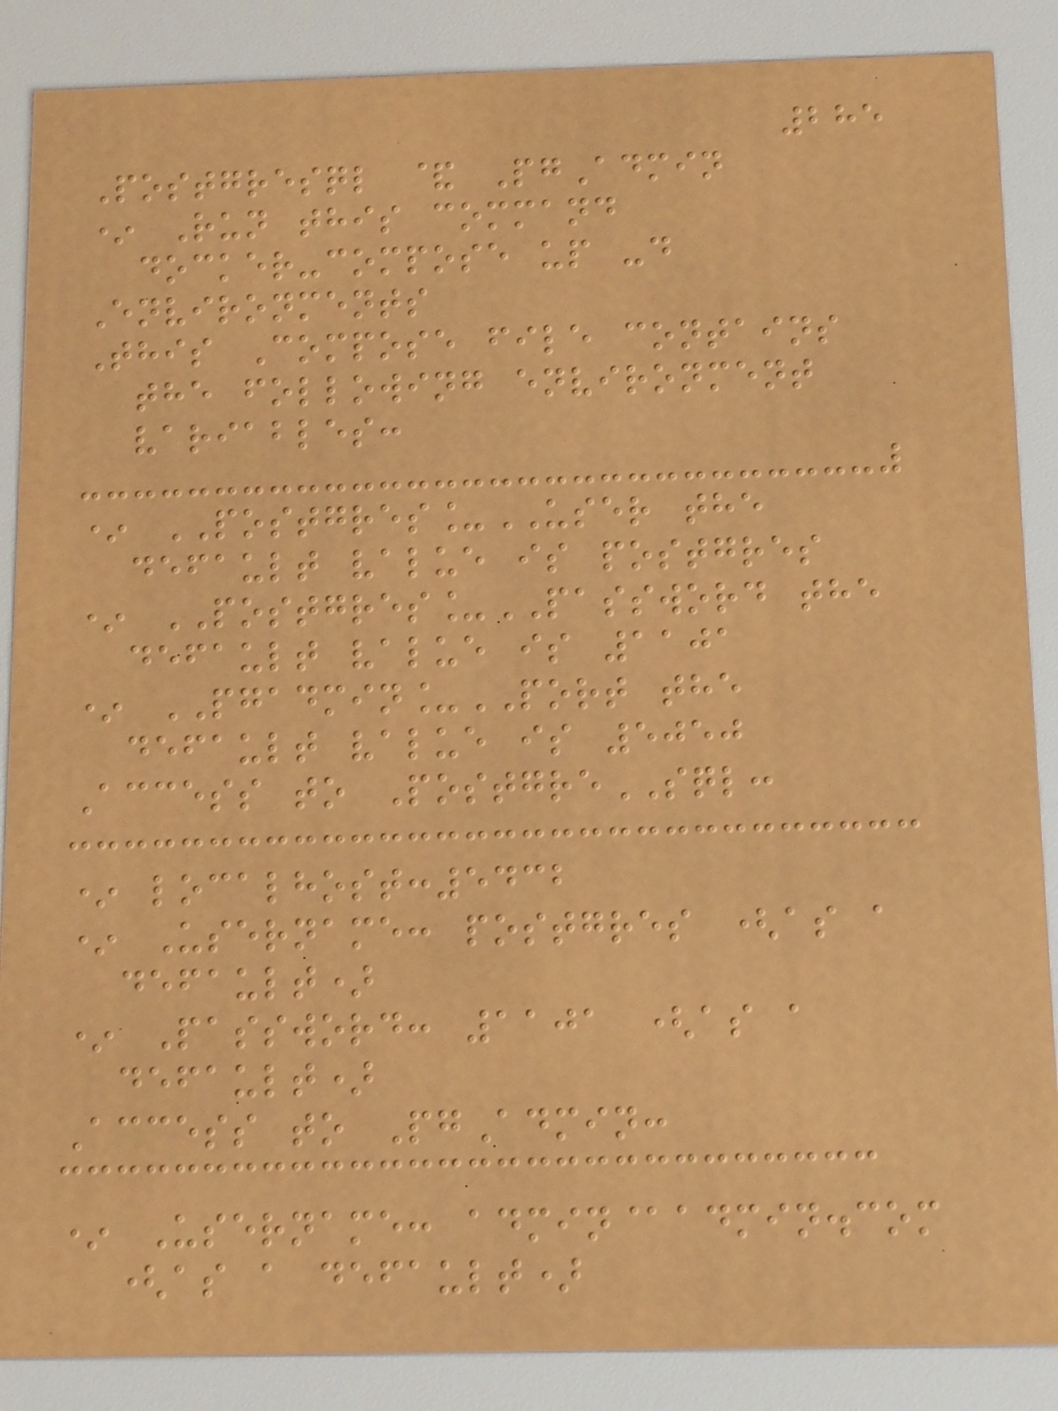285
Postgresql & PgAdmin
* Run this command
docker-compose up -d
Environments
This Compose file contains
the following environment
variables:
* POSTGRES_USER the
default value is postgres
* POSTGRES_PASSWORD the
default value is 1101
* PGADMIN_PORT the
default value is 5050
Access to PostgreSQL:
* localhost:5432
* Username: postgres (as a
default)
* Password: 1101 (as a
default)
Access to PgAdmin:
* Username: admin@admin.com
(as a default)
